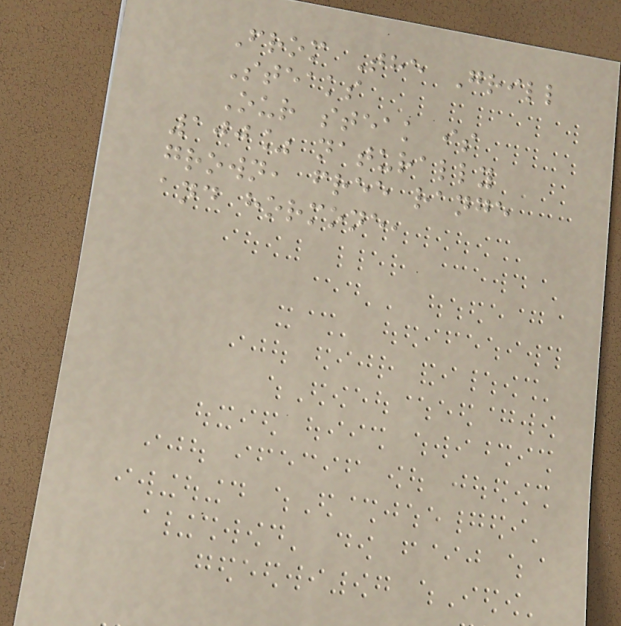From The Grill
Steaks
Our steak is
100% naturally
grown, free range
and hormone,
